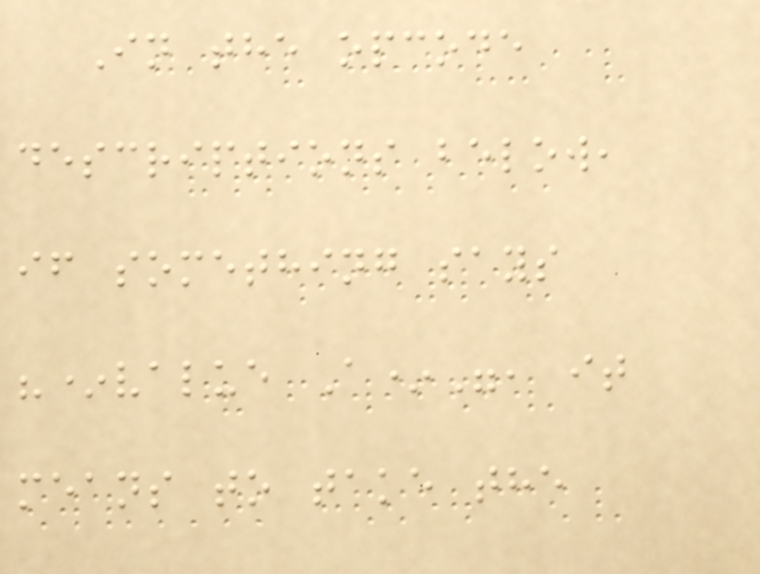In the opcode
descriptions below,
if something says
"*value A*", it
means to take the
